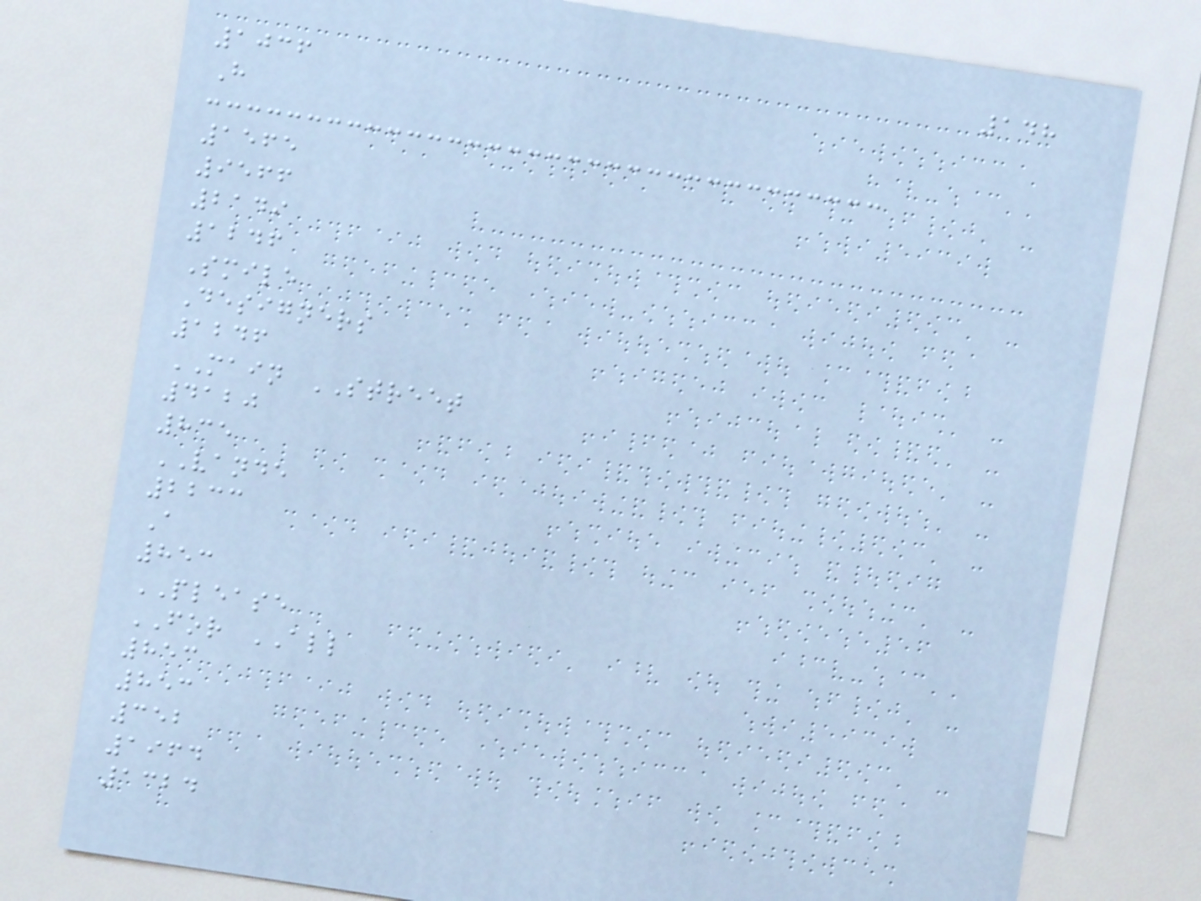148
1036
H
1565
9566
2149
1246
Smile
Designers
1246
MAIN STREET
4120
835
VANDE
2233
A
853
PLEASE
FOR ALL
853
853
352
1964
1324
